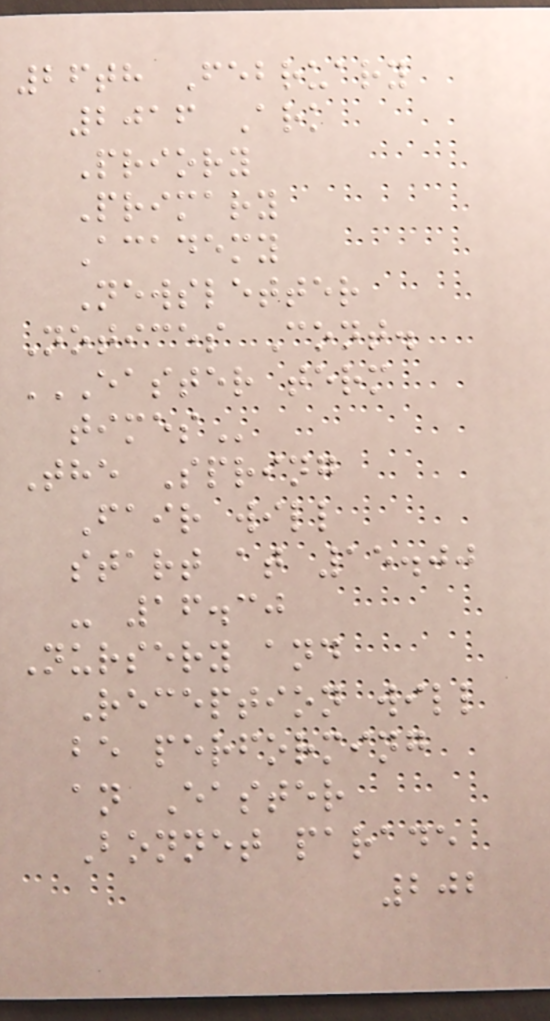26th February
2016 Ark
Priory
Primary
Academy
Newsletter
Notices Cont.
EASTER TERM
TIMES
The Spring
Fair will
start at 15.00
- 16.30
Nursery and
Reception will
be performing
an Easter
Bonnet parade
202
